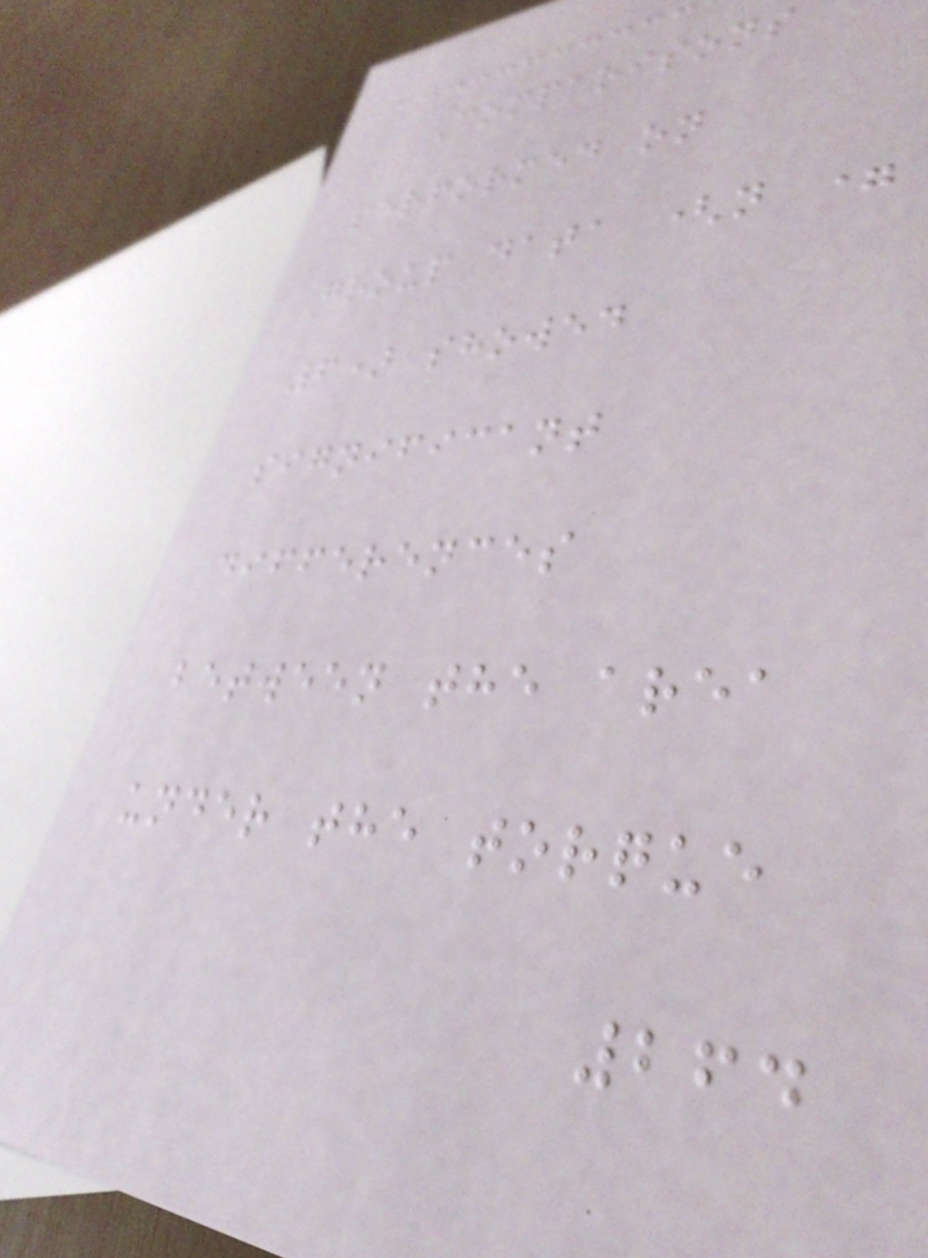Comparisons
performed on
group data (n =
6) showed
significant
differences
between the area
under the torque
264
